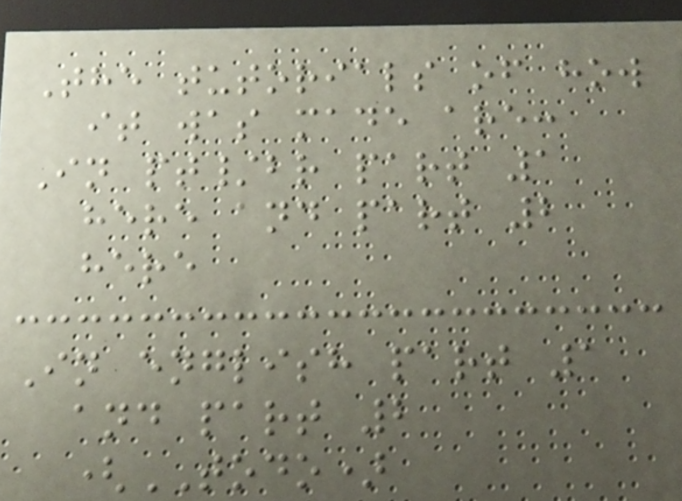The tutorials of how
it was made are:
In pt/br part 1
here and part 2
here
In english part 1
and part 2
(TODO)
